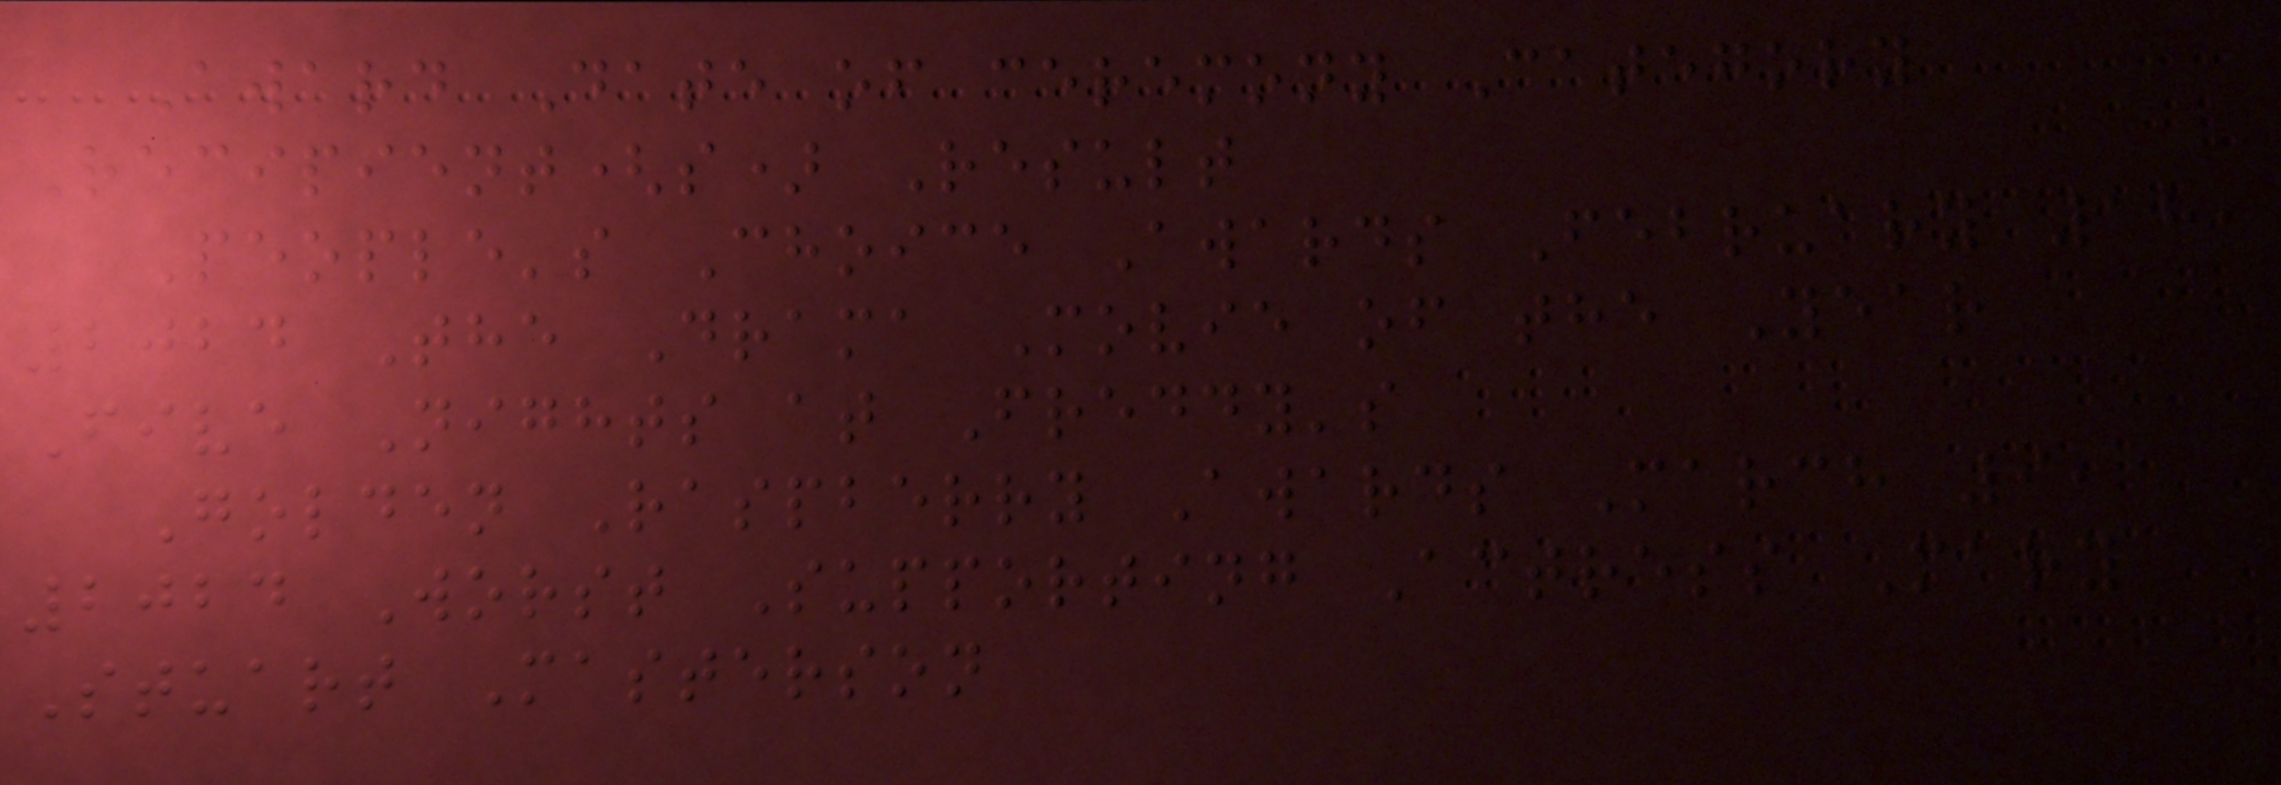Award Date of ceremony Category
Recipient(s) Result
People's Choice Awards February 18,
2024 The Drama Movie of the Year
Five Nights at Freddy's
Golden Raspberry Awards March 9,
2024 Worst Supporting Actress Mary
Stuart Masterson
